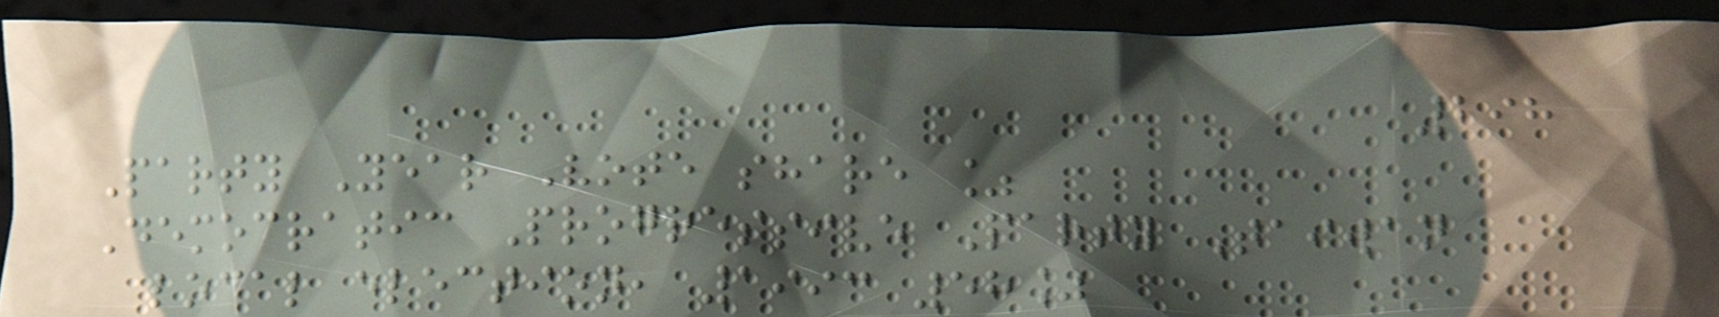298
Party Year Vote share %
Democratic Progressive Party Taiwan
local election, 1993 58%
